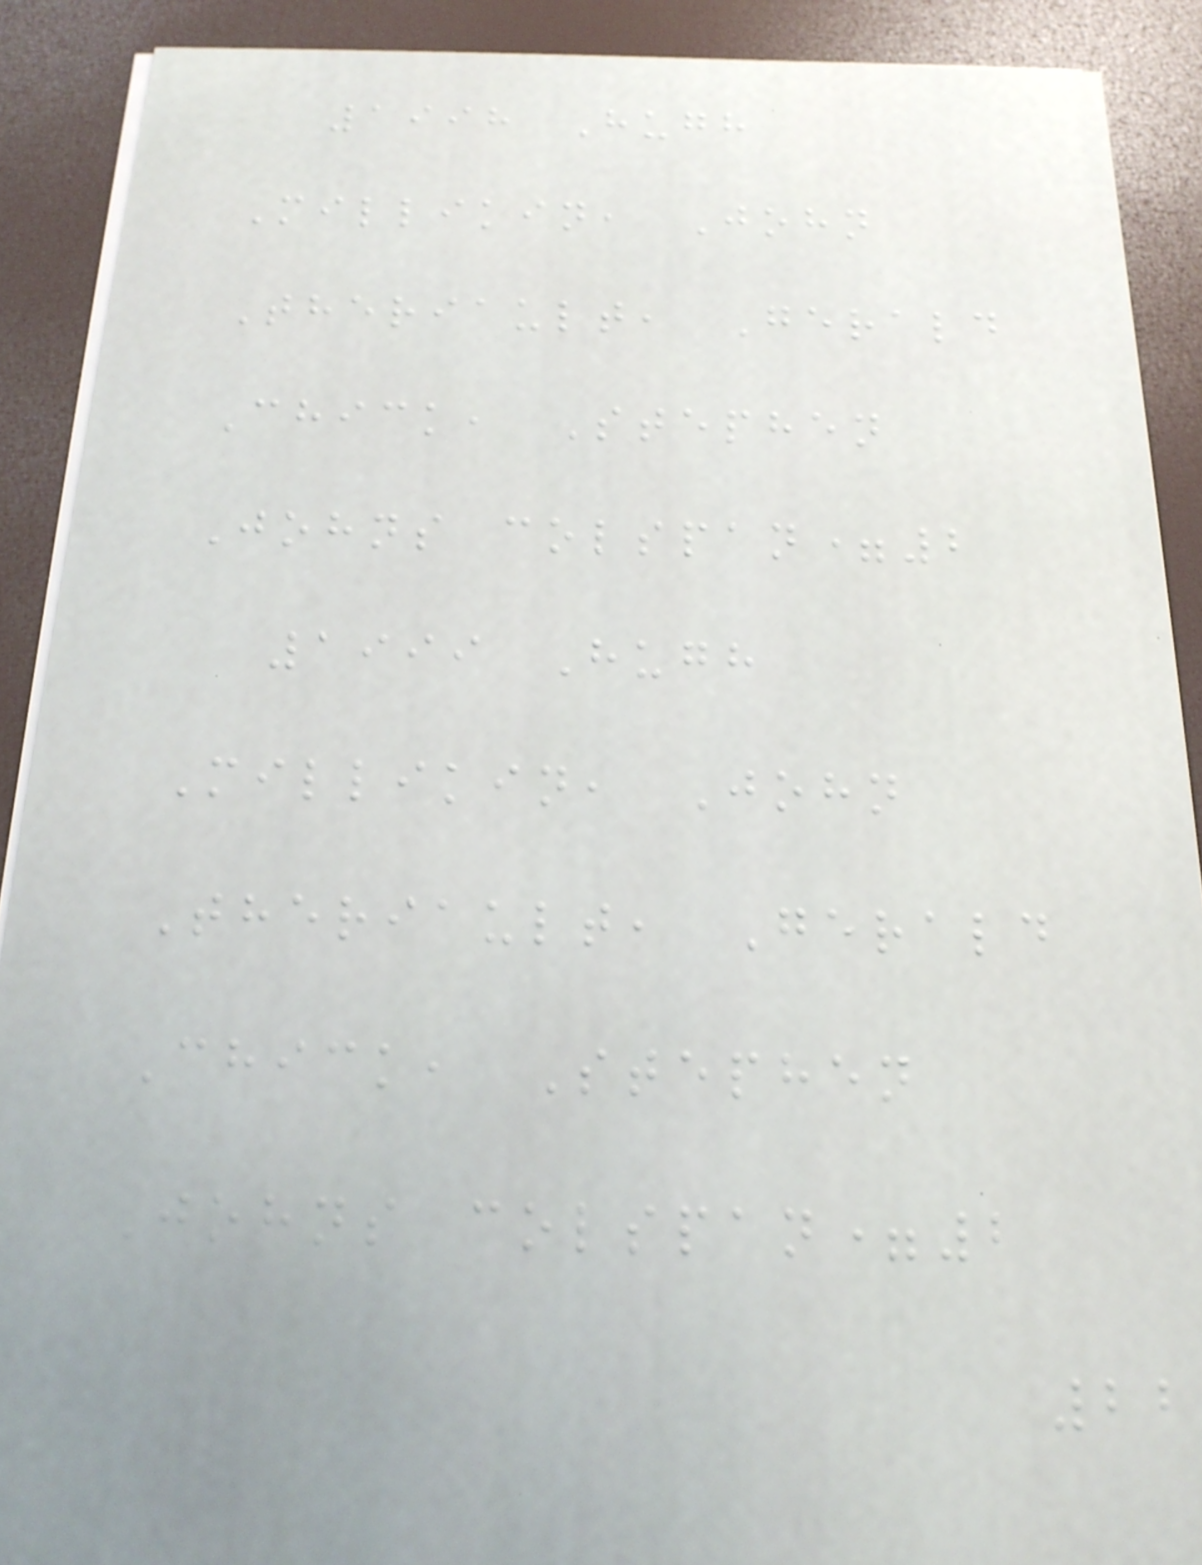1998 Hugh
Millikin, John
Theriault, Gerald
Chick, Stephen
Johns colspan=2
1999 Hugh
Millikin, John
Theriault, Gerald
Chick, Stephen
Johns colspan=2
22
